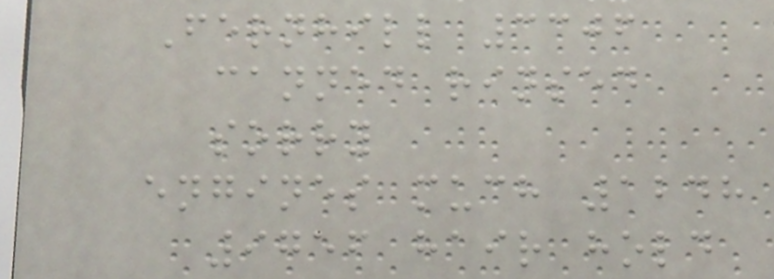Fernhill 3306
canned rinsed
sorry
engines much 1248
9756 hair hold
